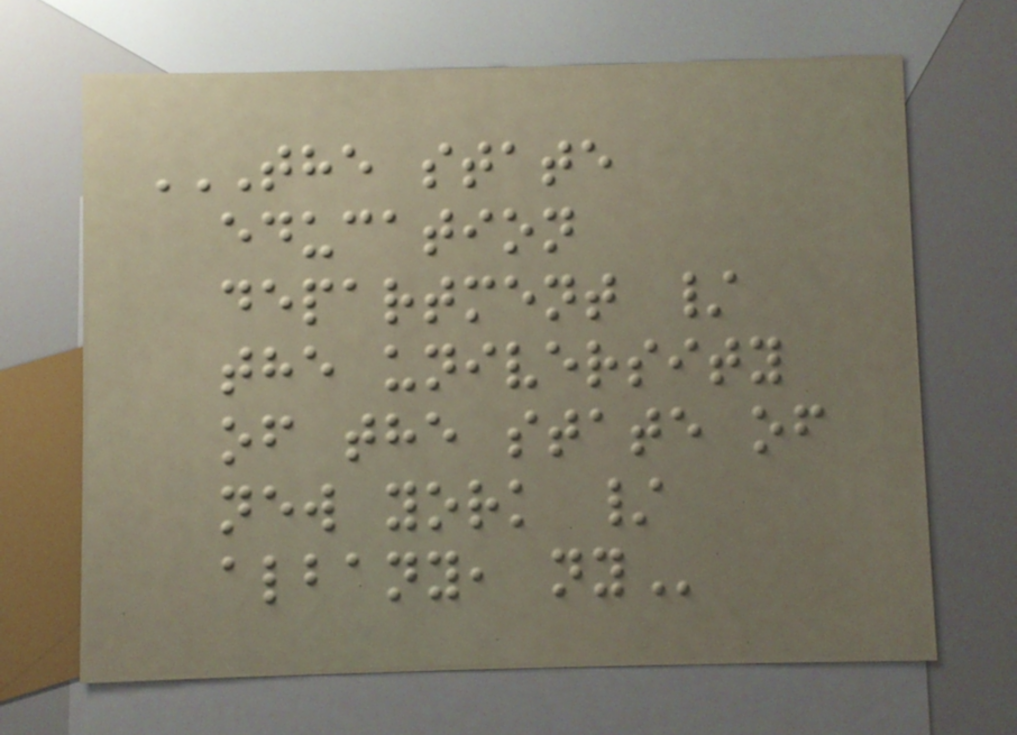THE STATE
EDUCATION
DEPARTMENT /
THE UNIVERSITY
OF THE STATE OF
NEW YORK /
ALBANY, NY
